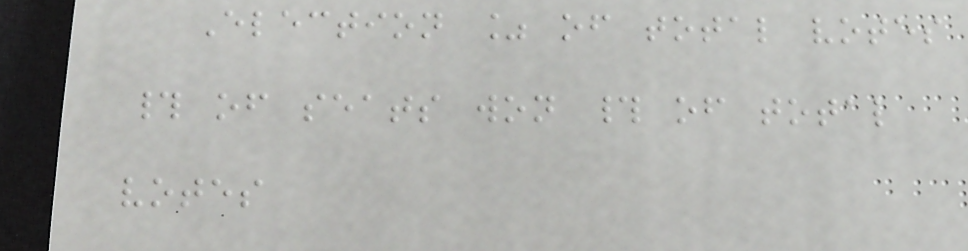Election % of total votes
# of seats won # of total
votes
